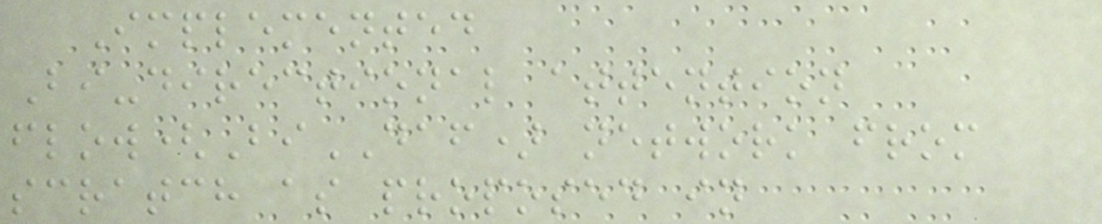Implemented
Bi-directional attention
flow(BiDAF) network from
scratch as proposed in
